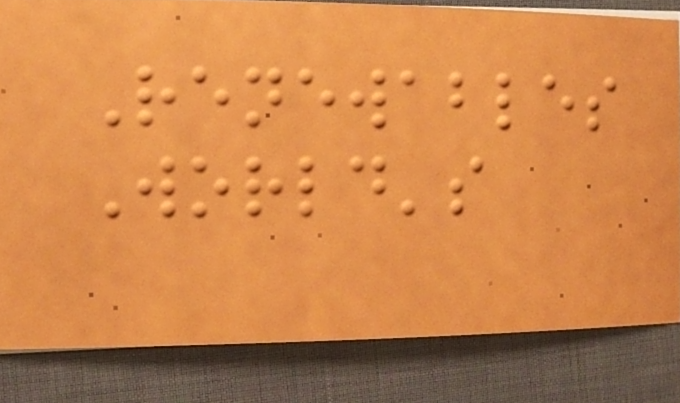Renewables
World's
